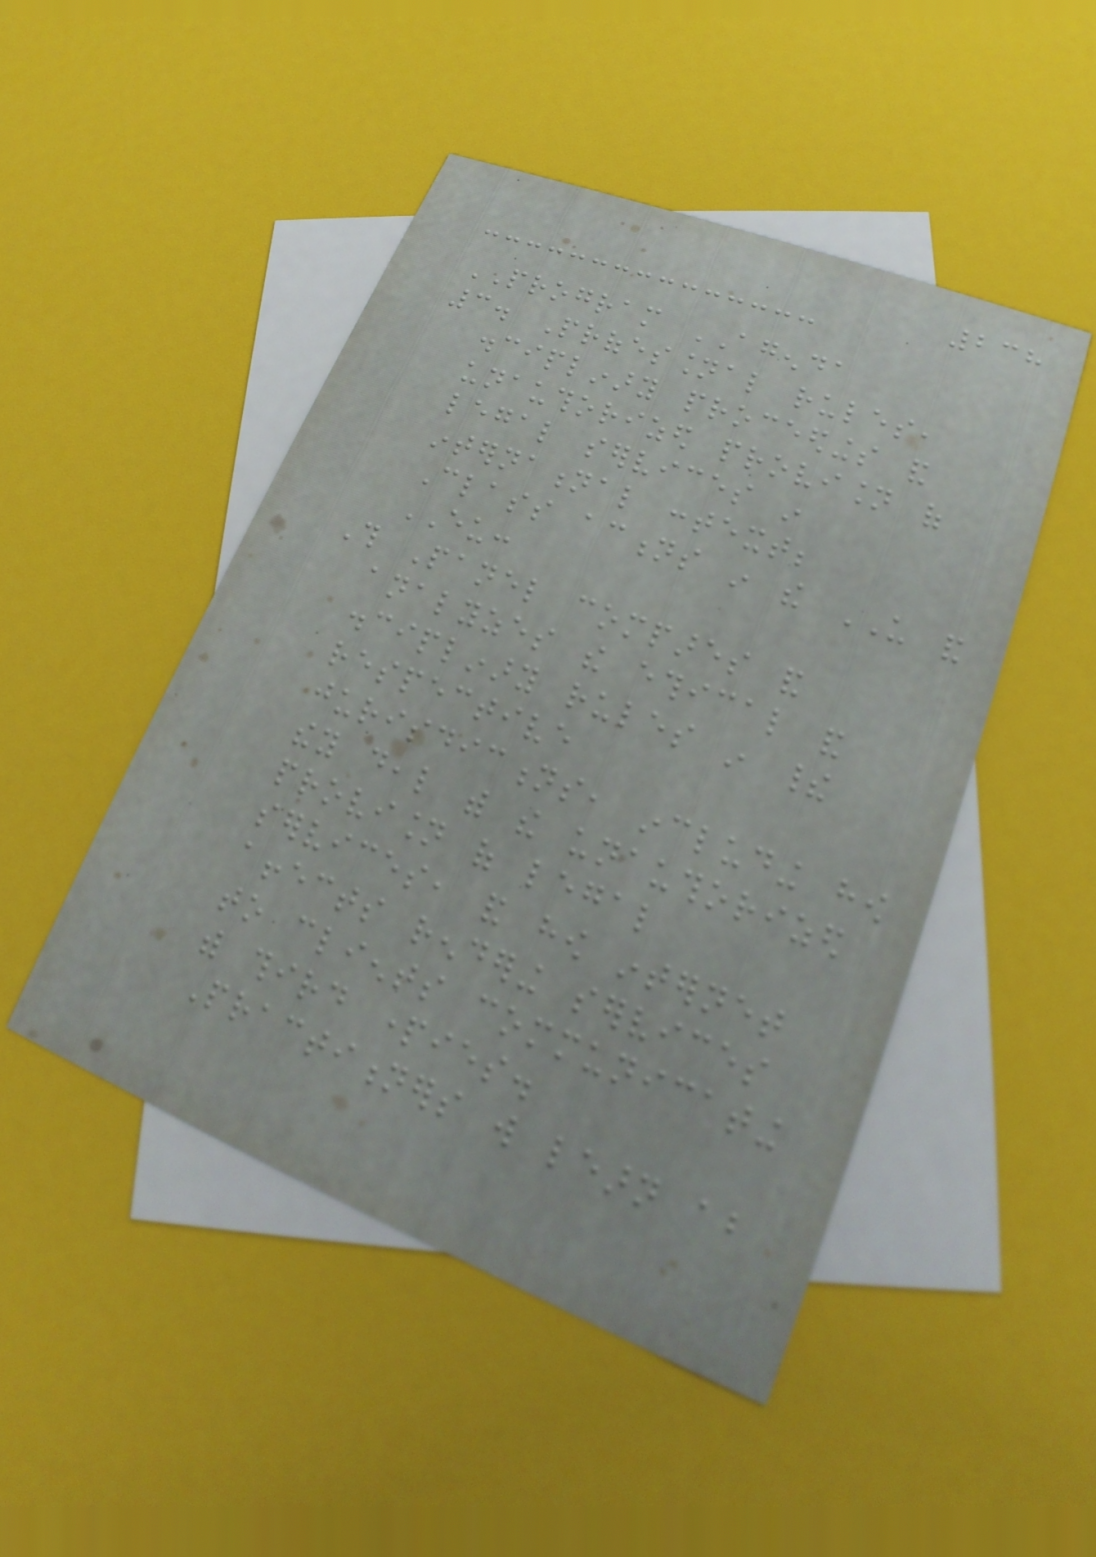238
PROGRAM AGENDA
3. Professional rules,
disciplinary proceedings and
unauthorized provision of
legal services in
international context;
Class actions in the US and
EU:
This Panel compares and
analyzes the ethical and
disciplinary rules in their
respective
jurisdictions, including how
they deal with the unauthorized
provision of legal
services, and how internet
affects rendering services
to clients communicating
with third parties.
Practitioners will learn about
